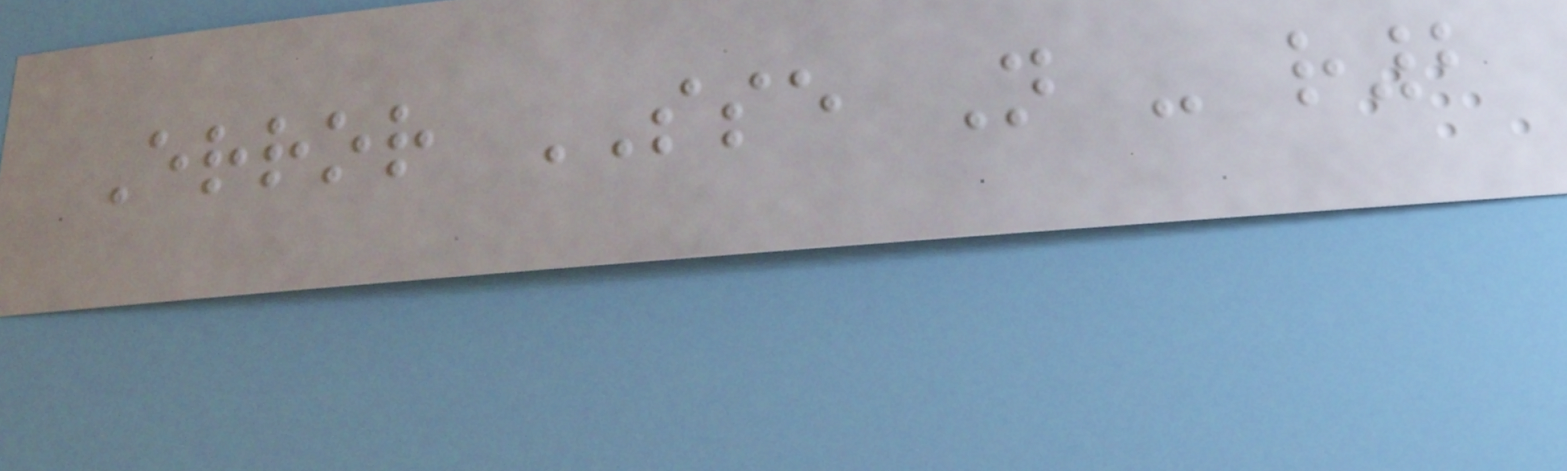Error SSE N - r2
